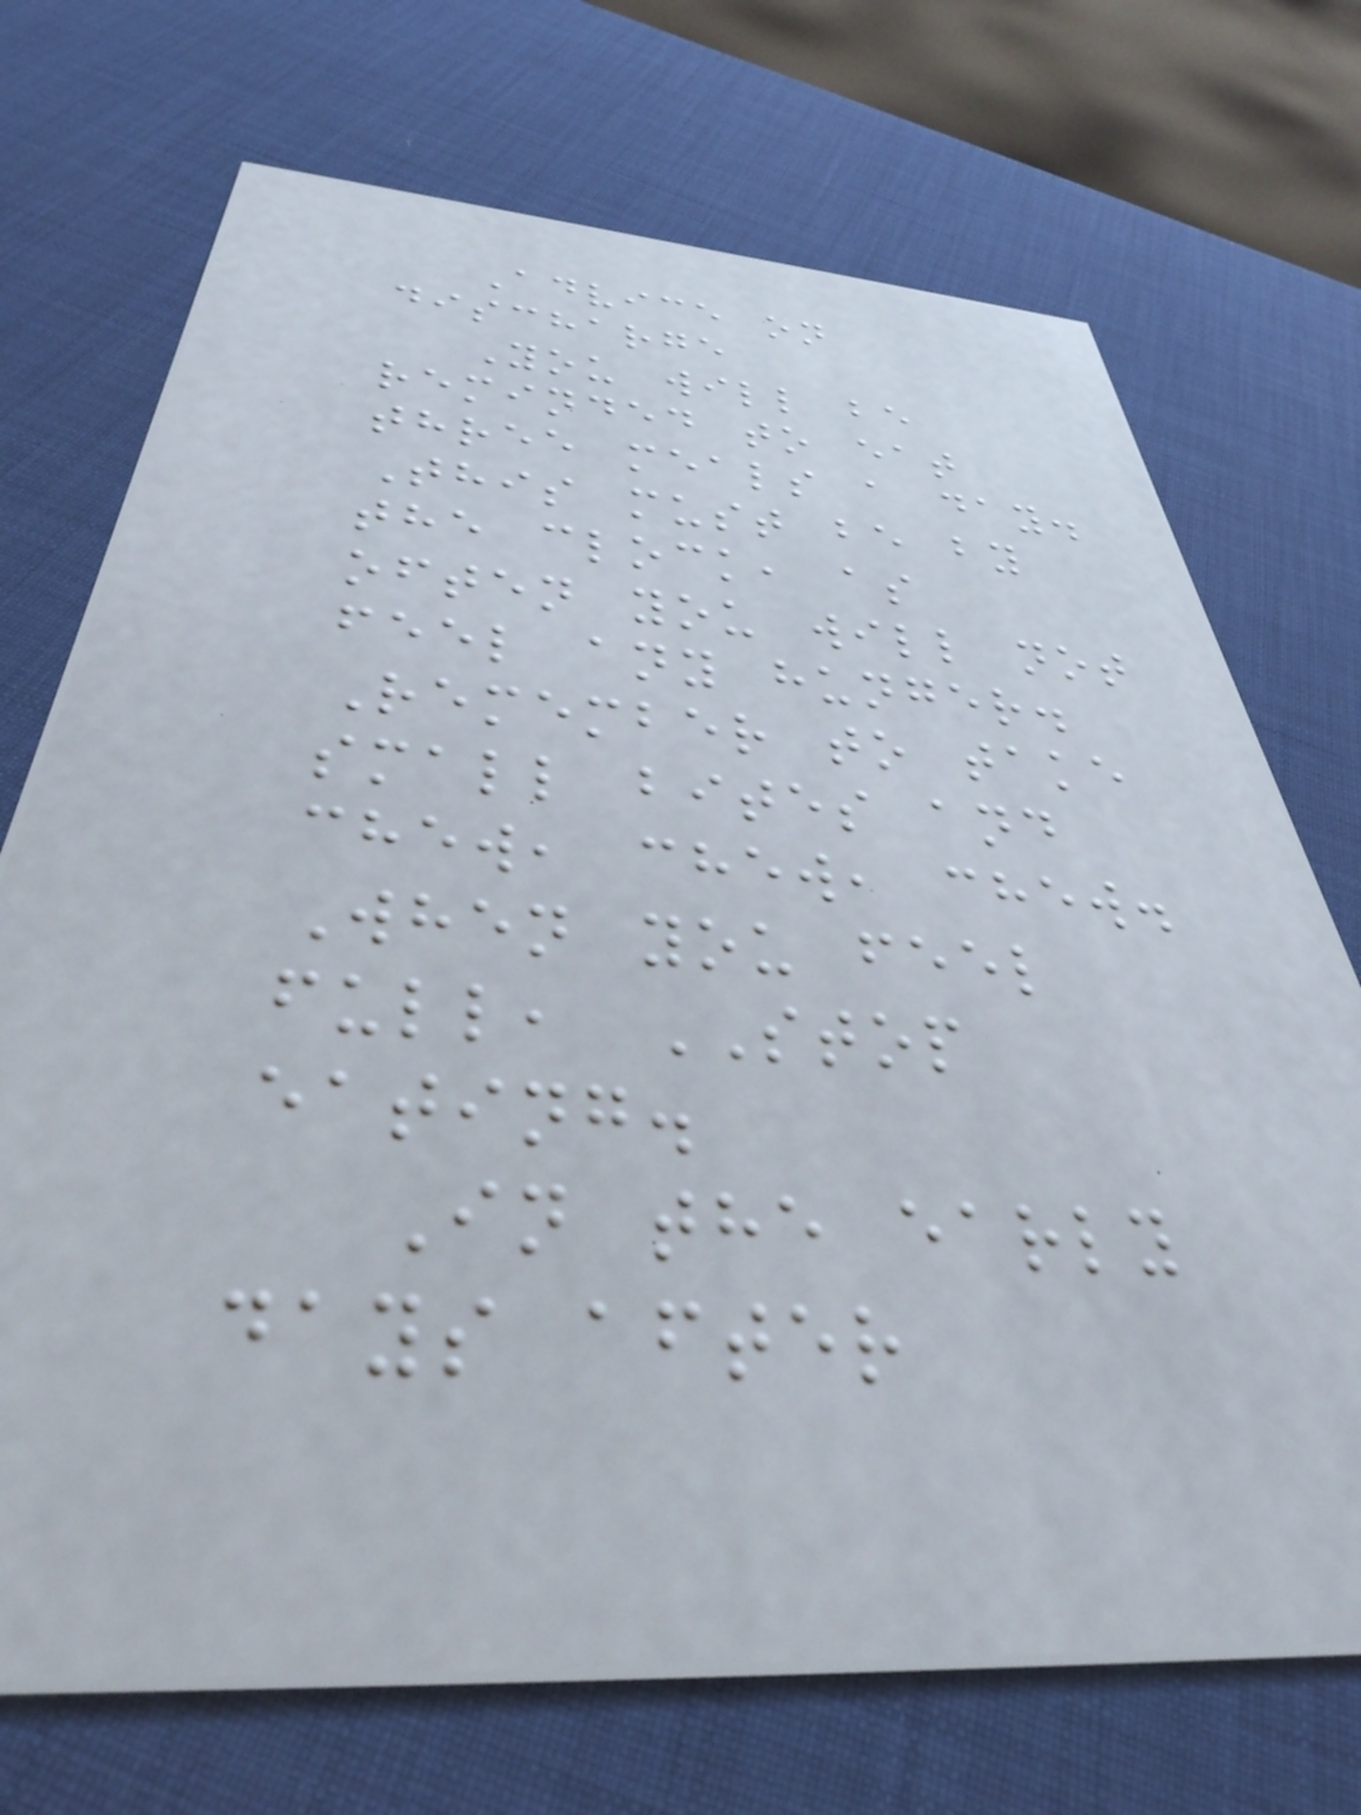Advice on
discharge
You will be
reminded to eat
three meals a day.
This must be by
the clock, as
often you will not
feel any hunger.
Remember to take
small bites and
chew, chew, chew.
When you feel
full, STOP
eating.
In the early
days after
